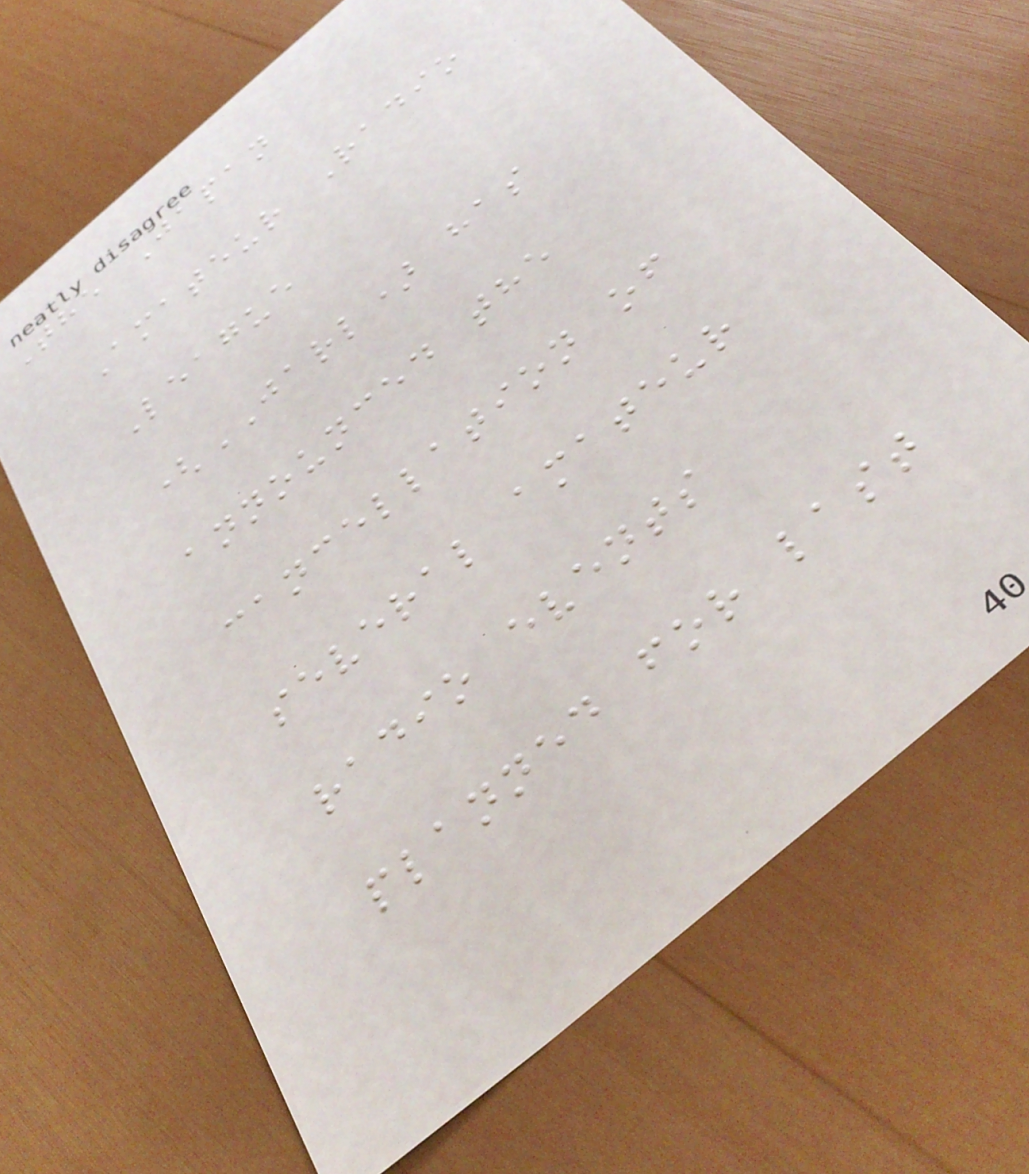The Japan
Amateur Radio
League
(JARL) has
announced the
cancellation of
several amateur
radio events
planned for last
